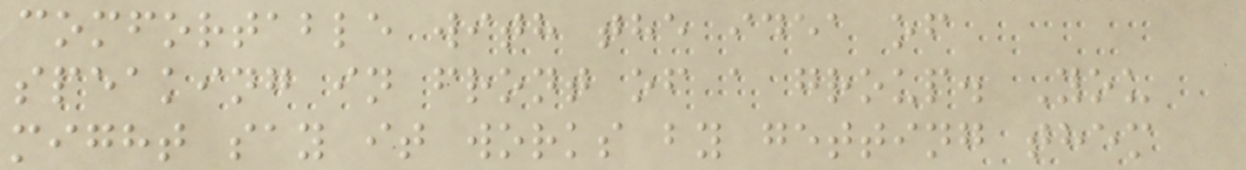comfortable with the idea of
speaking in front of a group. You
might say it works by getting them
